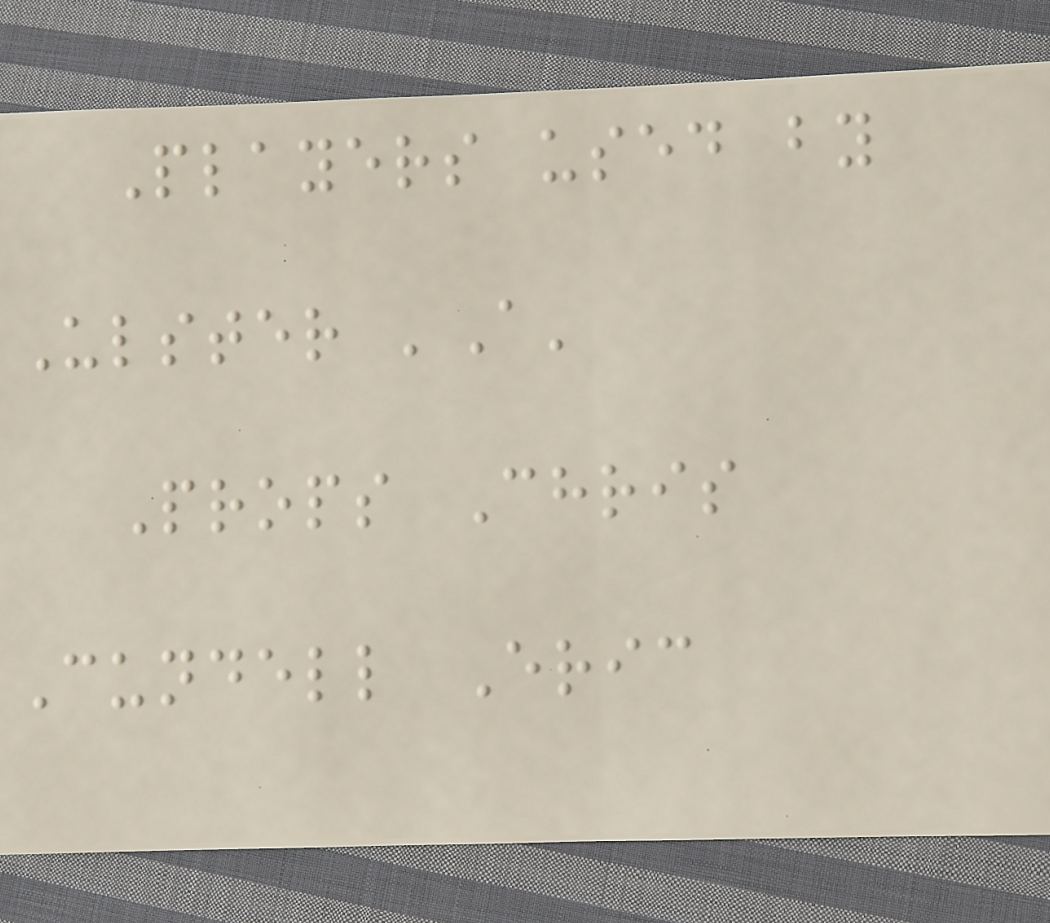Players used by
Ulster 'A'
Props Chris
Cundell Eric
